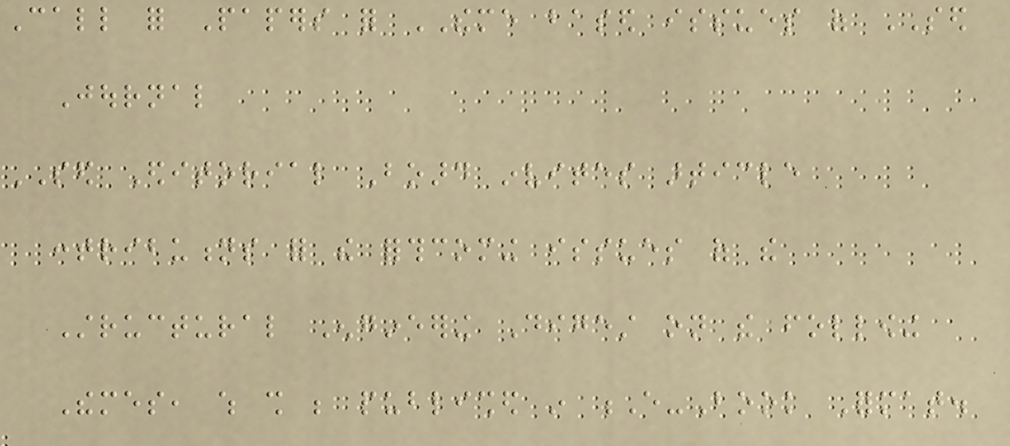Call for Papers for THEME based issues of SED
Journal
SED Editorial Board invites article
contributions for the forthcoming issues of the
Structural Engineering Digest on the following
Themes, which shall be published in E-Book Format.
